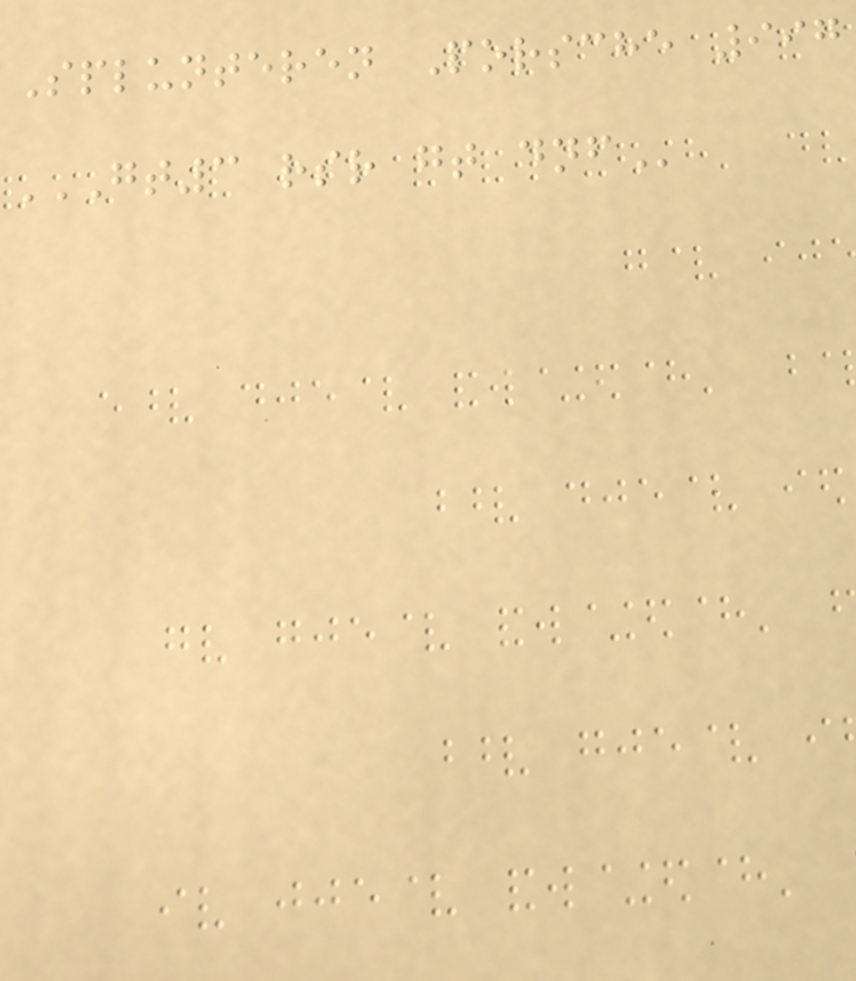Splunteren Porsche 997
GT3 RSR GT DNF
